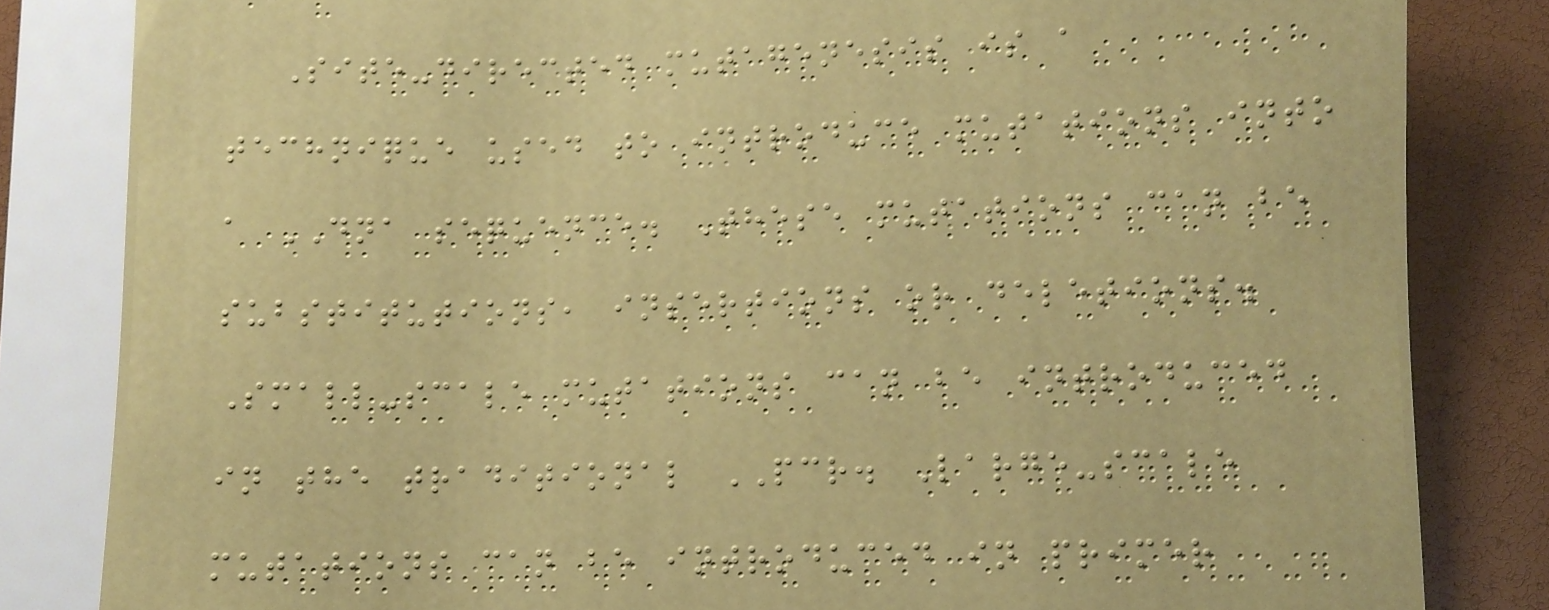Site-directed mutagenesis is a
technique used to introduce mutations into
a DNA sequence. These mutations can be
substitutions, insertions or deletions.
Small-scale mutations can be introduced
in the traditional PCR. Large-scale
mutations can be introduced in primer
